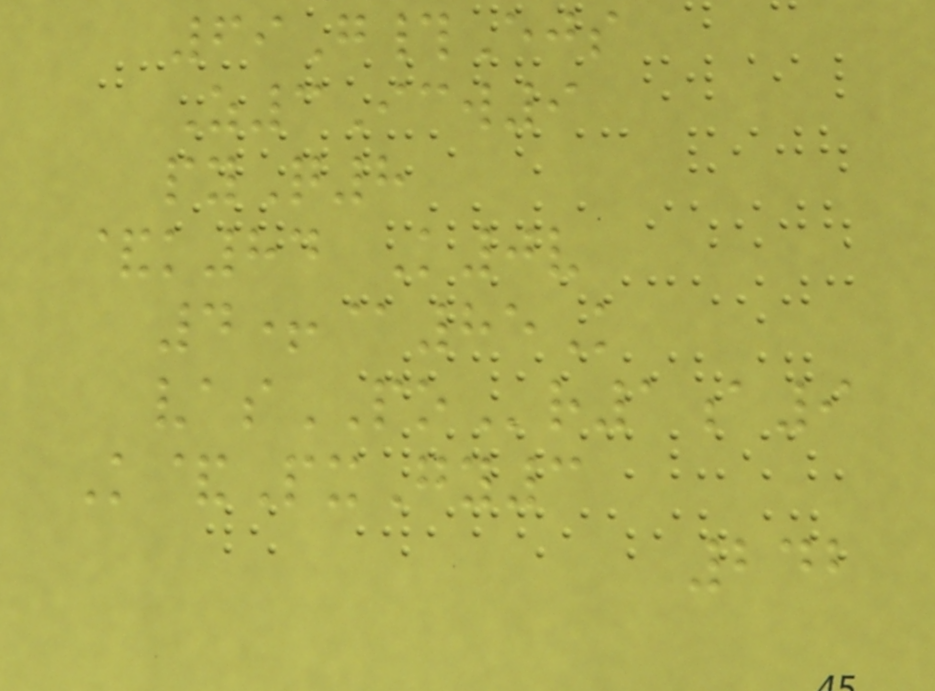69G#Ejs
Z3Icw9
pyQ8
&k84 K0v
4+@85K
vasPOr1a9
K&PxGy3
242
